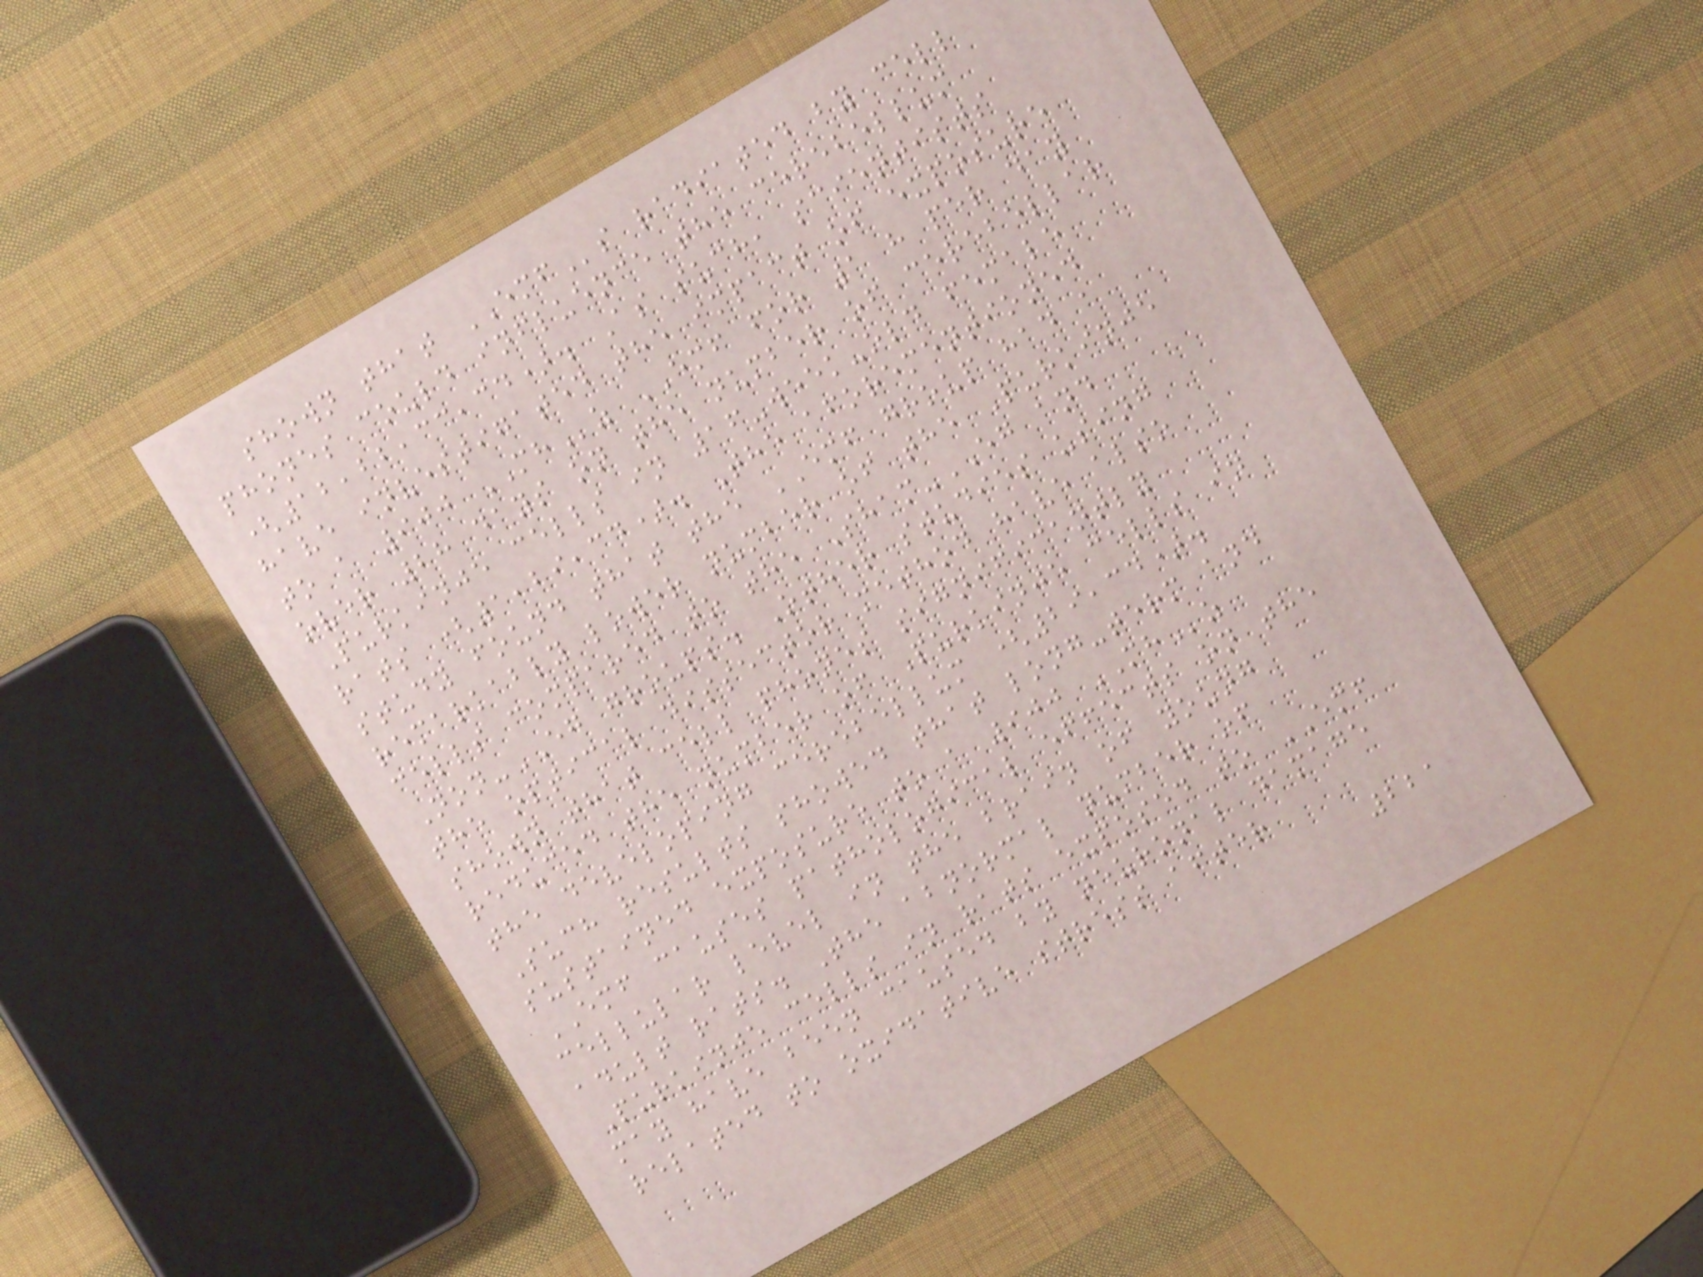shown that EMFs radiated by cell
phones could influence the cerebellum
(12,22,33,34). As such, scientists
have investigated the impact of exposure
to a 900 MHz EMF for 1 h per day
over 28 days on the number of cerebellar
Purkinje cells in 16-week-old female
rats (1,29,34). The aforementioned
study found that the EMF group had a
remarkably lower number of the Purkinje
cells compared to the Sham-EG and
Non-EG groups. Other studies using
the optical dissector method have also
shown that cell phones significantly
reduced the number of Purkinje cells in
the developing cerebellum (29,34).
Such results showed that long-term and
sustained exposure to a 900 MHz
EMF causes pathological effects on the
cellular level in the brain of young
adult rats. The abnormal number of
Purkinje cells in rats exposed to EMF
may have been caused by neuronal damage
related to oxidative stress after
221
